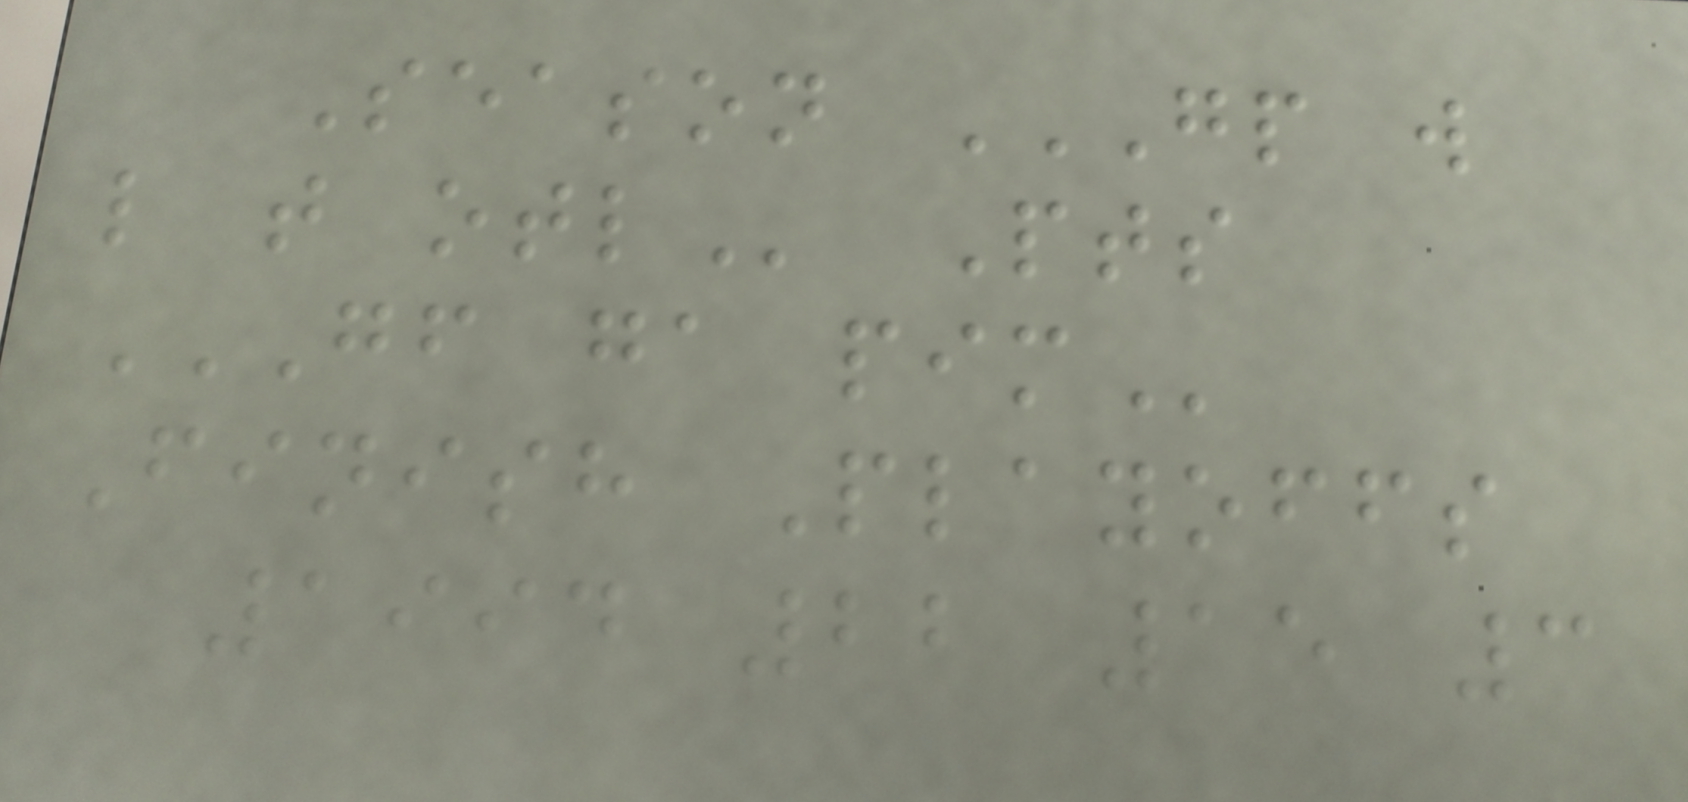Season GP W
L T OTL Pts
GF GA PIM
Finish Playoffs
1994 22 15 3
